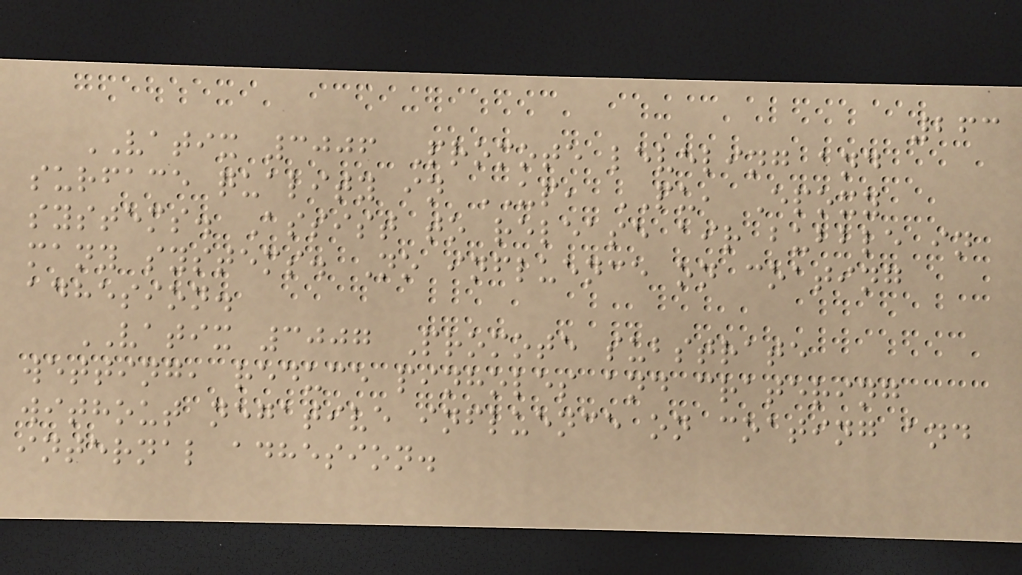263
VATIX 3006 Promote leveling and
surface quality in UP, PU, Epoxy
systems. Assist to release air bubble in
many systems. No influence on coating
adhesion.
VATIX 3007 Promote substrate
wetting, reduce pinholes and cratering
without negative influence on coating and
internal adhesion.
